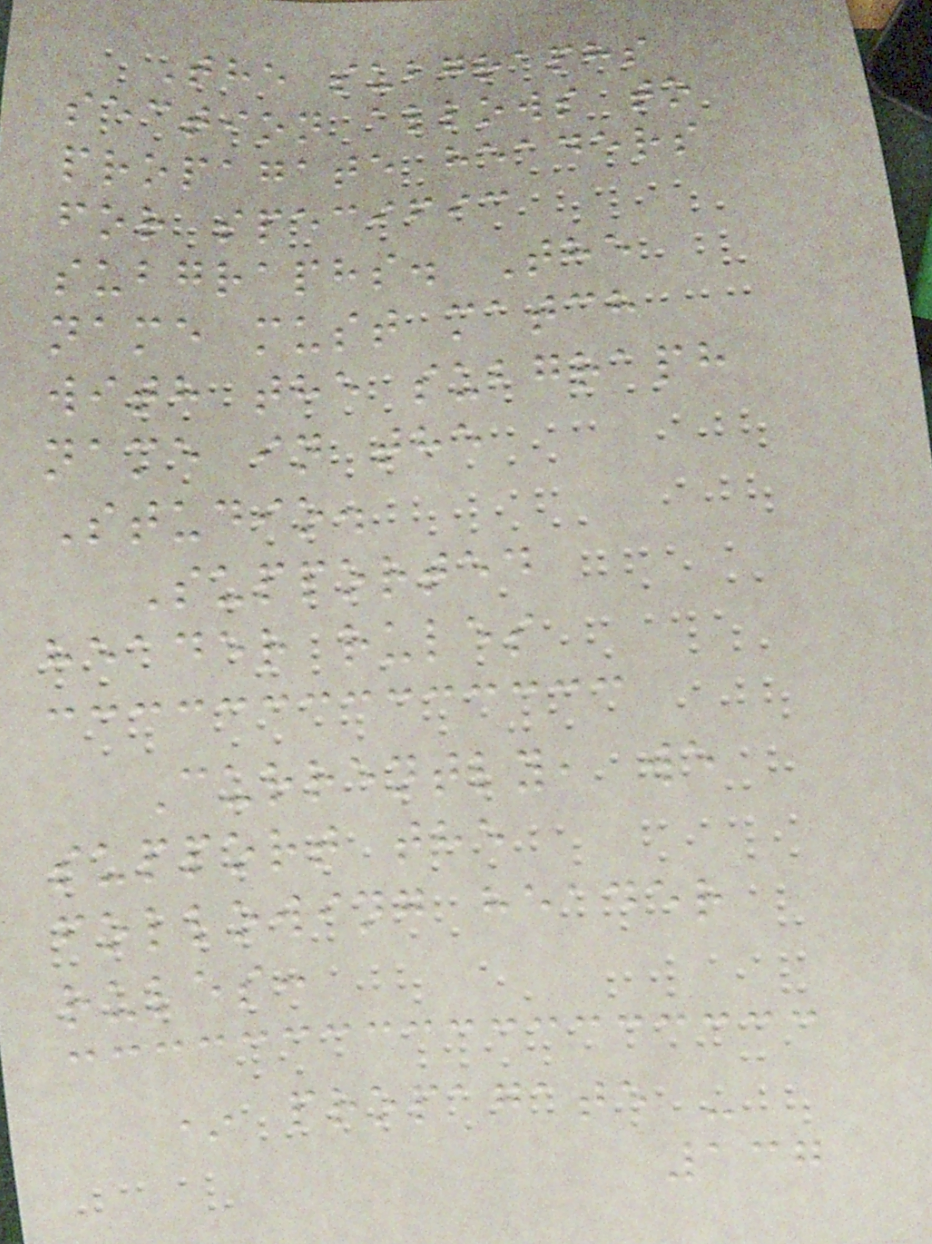The subgraphs
section allows to
propagate headers
for specific
subgraphs. The
name must match
with the subgraph
name in the
Studio.
Supported
header rules
Currently, we
support the
following header
rules:
* propagate -
137
